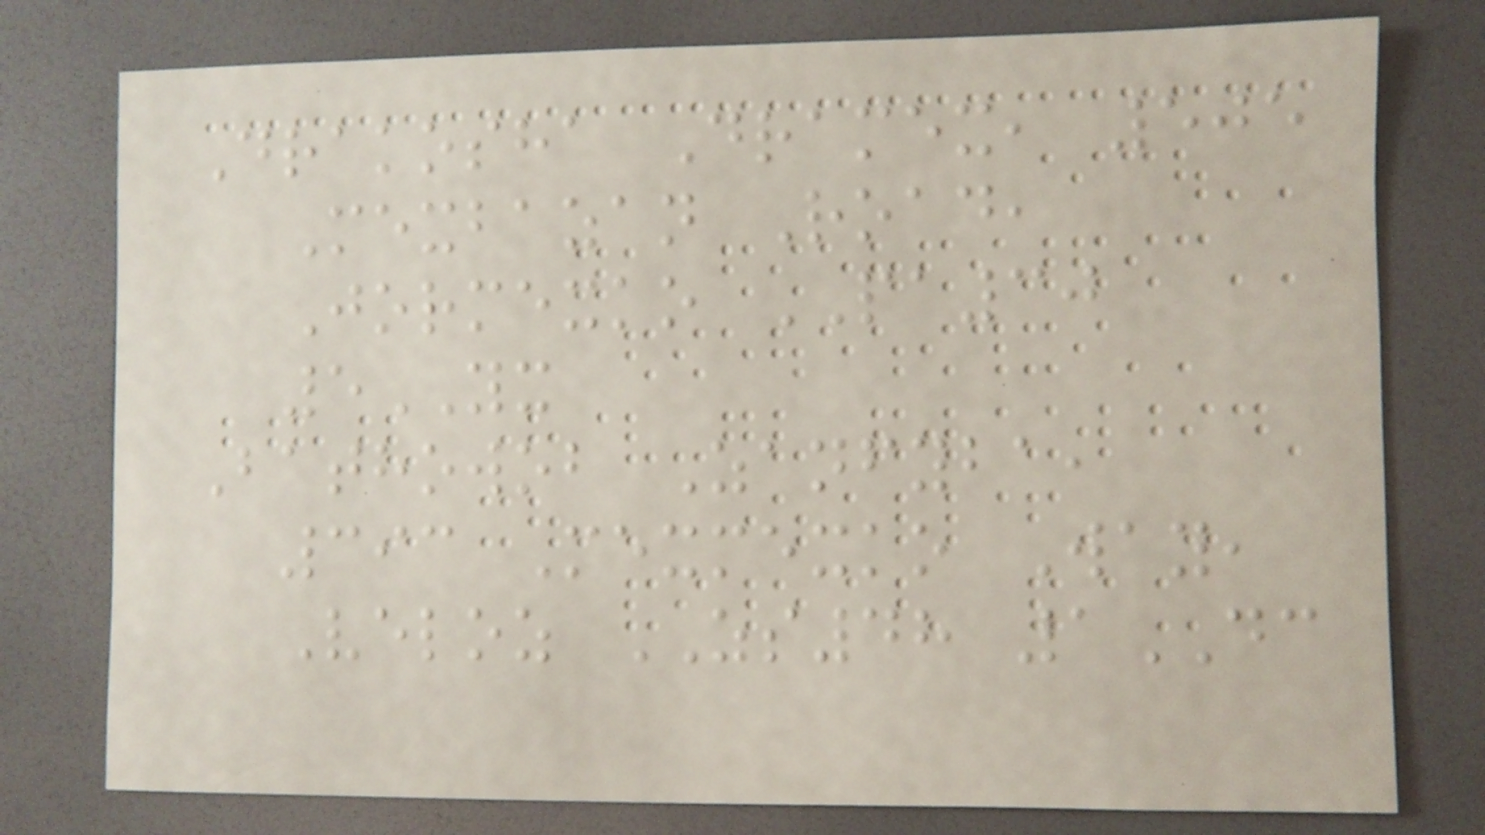Drakosha Dramex, 505
Mexbazan Road,
Jormexko PA30
5YX
Bathowob Zanfyba,
393 Mexmexko Way,
Veloz ZS48 1DC
